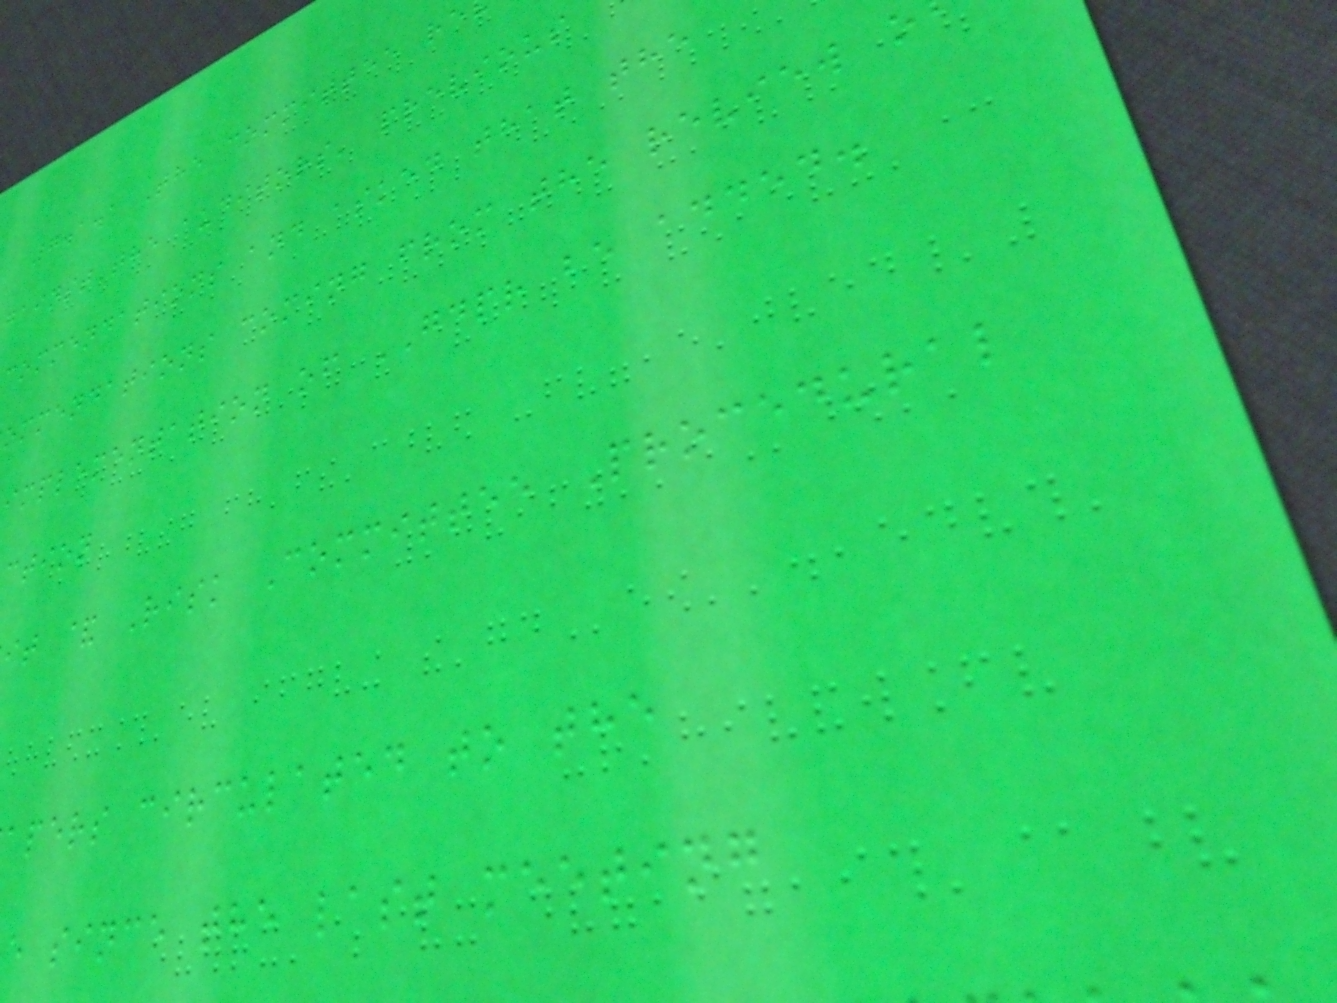7.1.1 The committee re
gainst the auditors' previous
commendations and asked that the
ommendations coming from the review o
implementation of GDPR be added.
ction
it & Risk Committee Procedural
apers circulated to the
e since the last meeting
